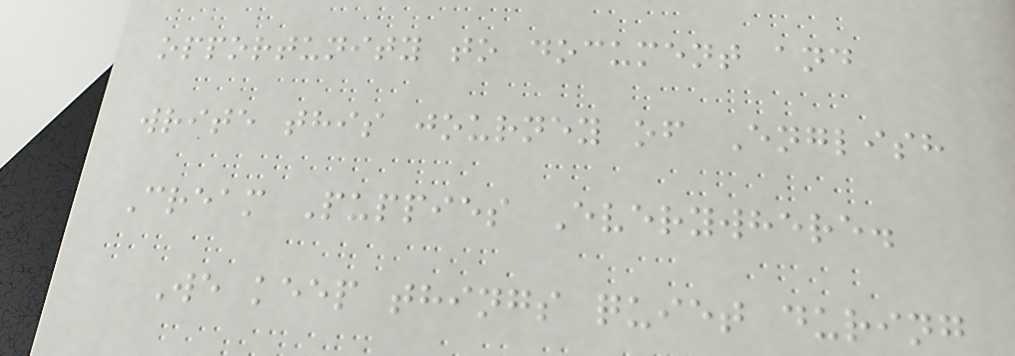opportunity to document and
write this journey of English
Cream Puppies Everywhere.
We keep things quiet during
